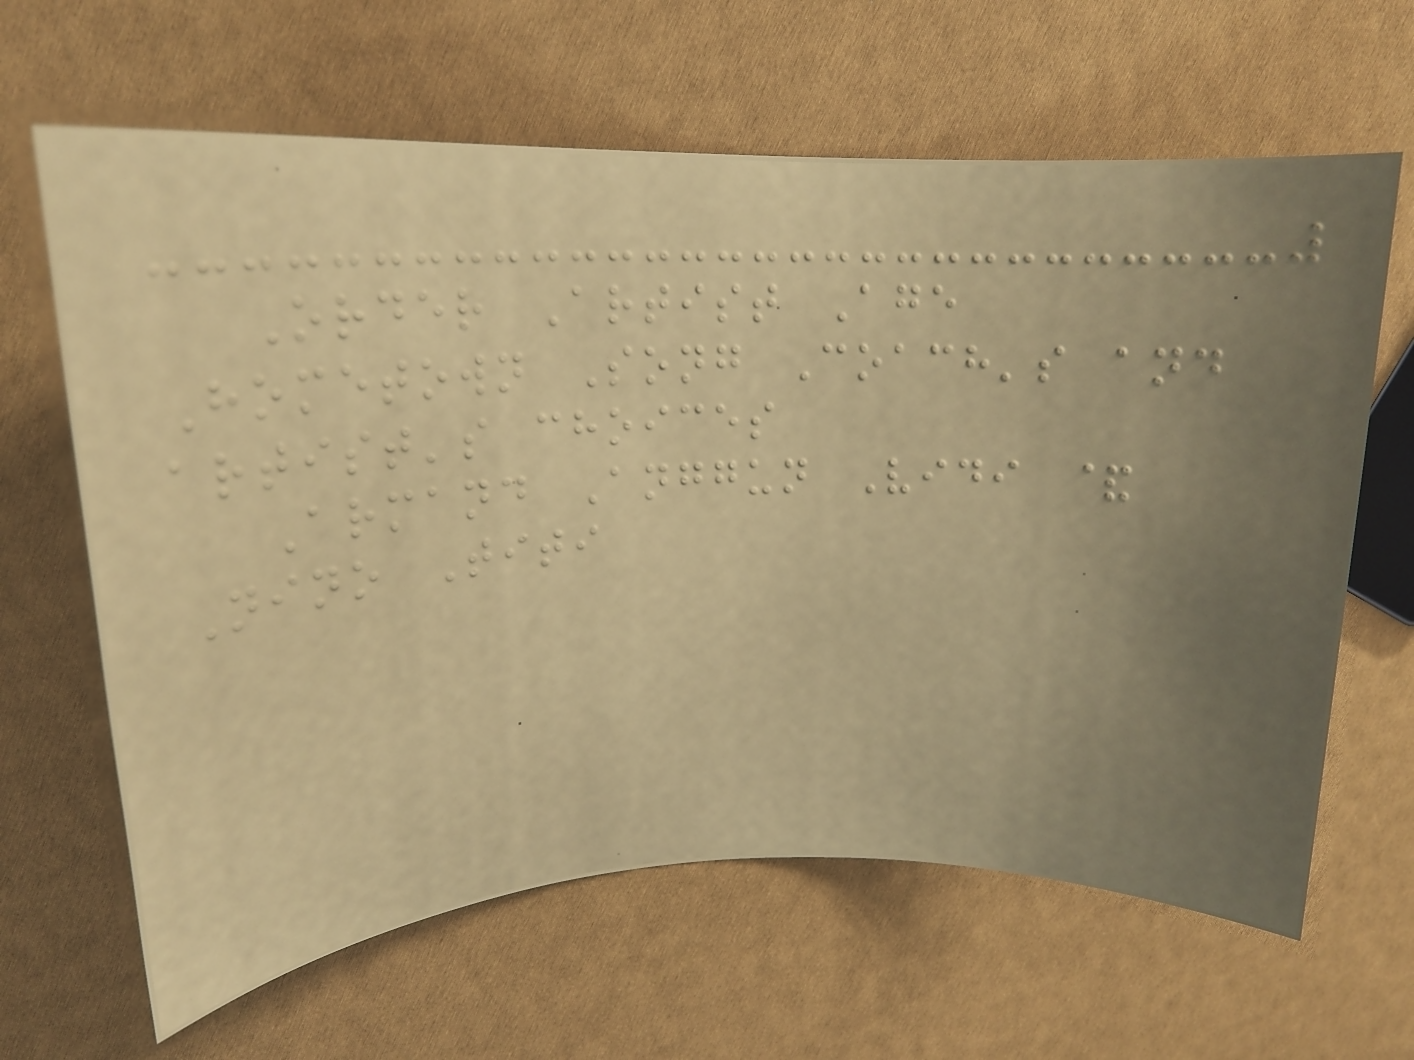Order Artist Age
Hometown Song Coach's and
artist's choices
Armand Anggun Vidi &
Nino Titi
